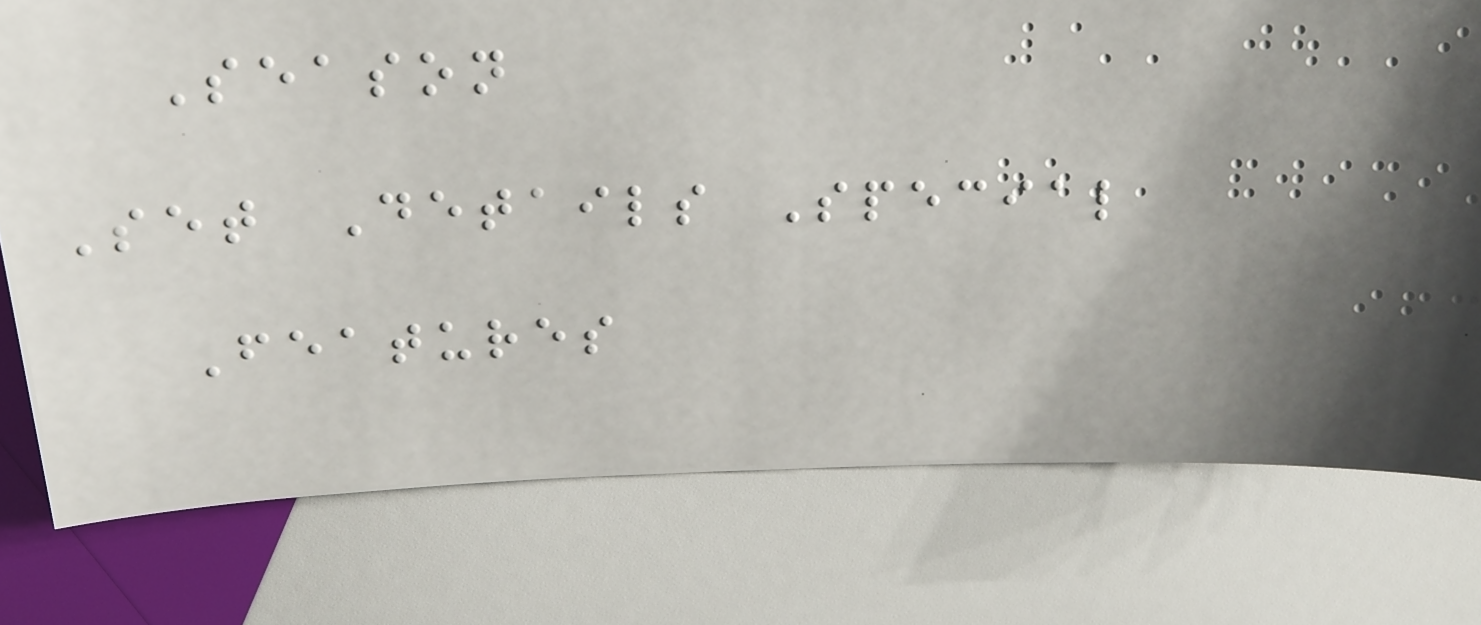Season
Set Details Special
Features
